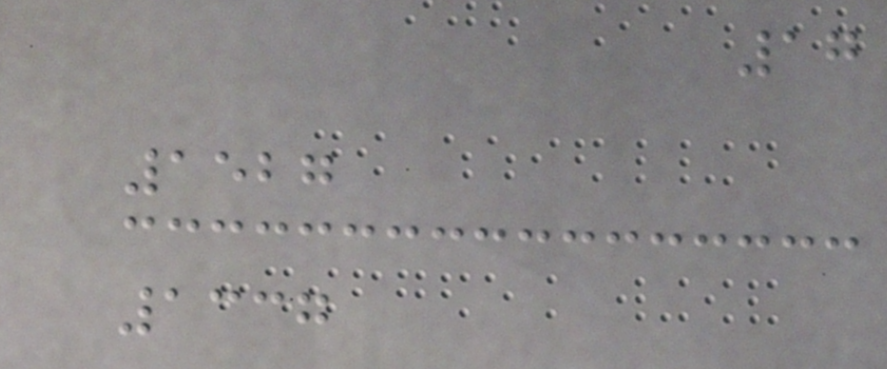17
1527
1337
